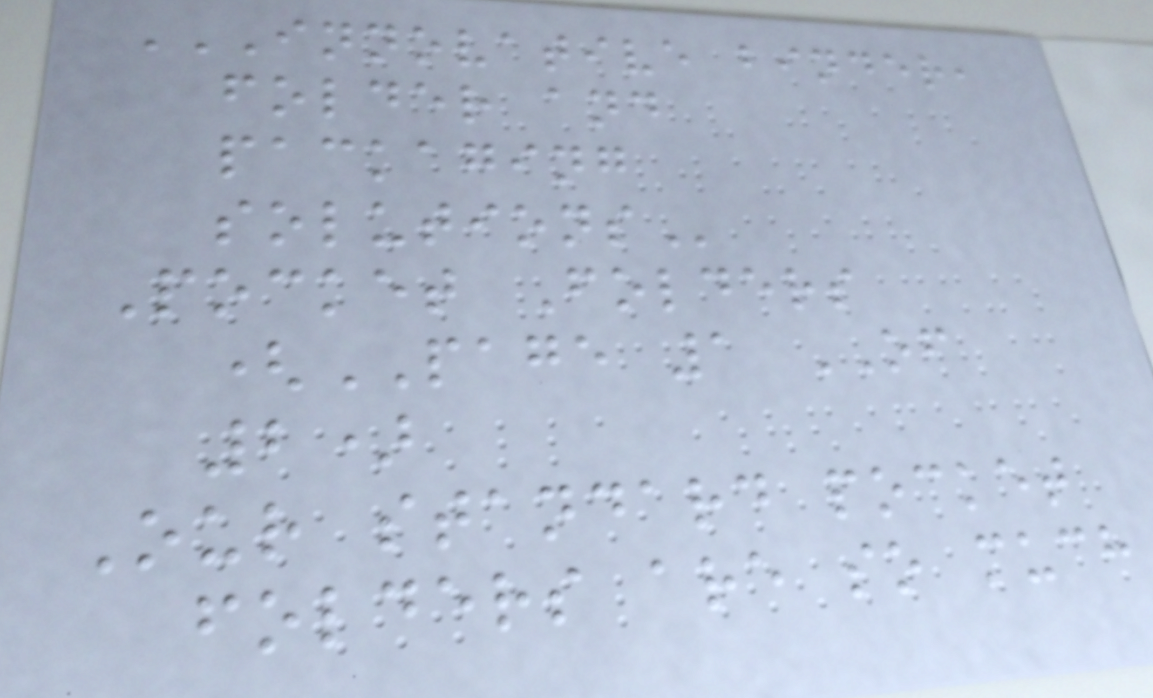INNOVATIVE BINDER,
FOLDER AND
PACKAGING
SOLUTIONS
Pocket Folders
(PAGE 1 OF
2)
Our standard pocket
folders are so much
